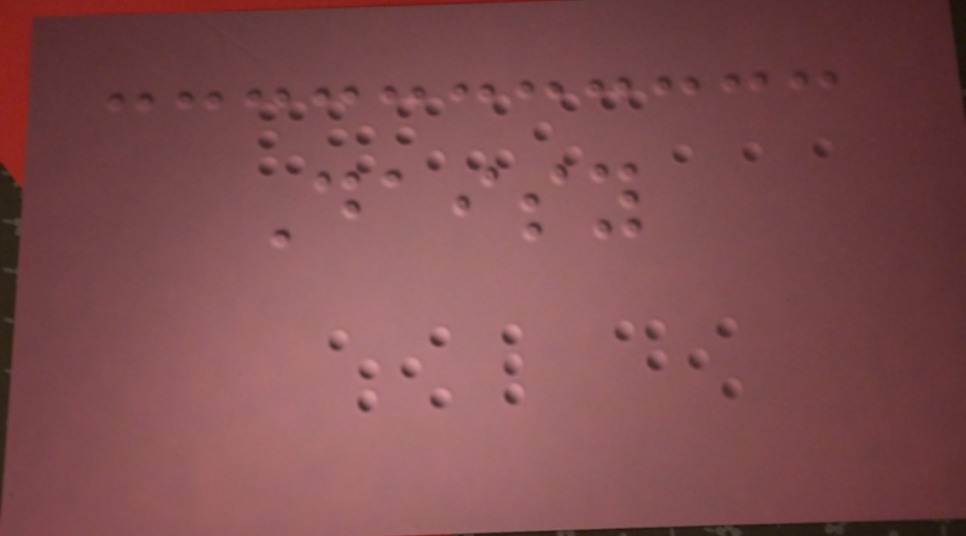Daisy
